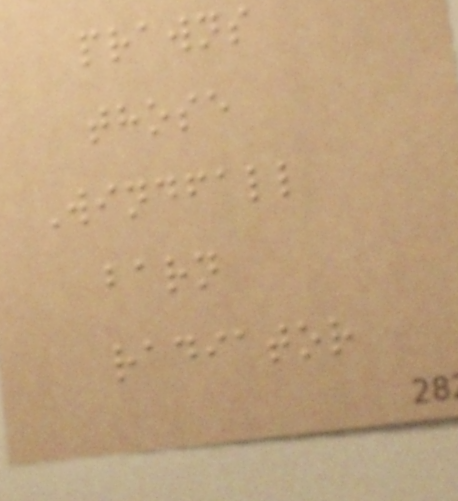prawns
those
Windfall
barn
radiator
